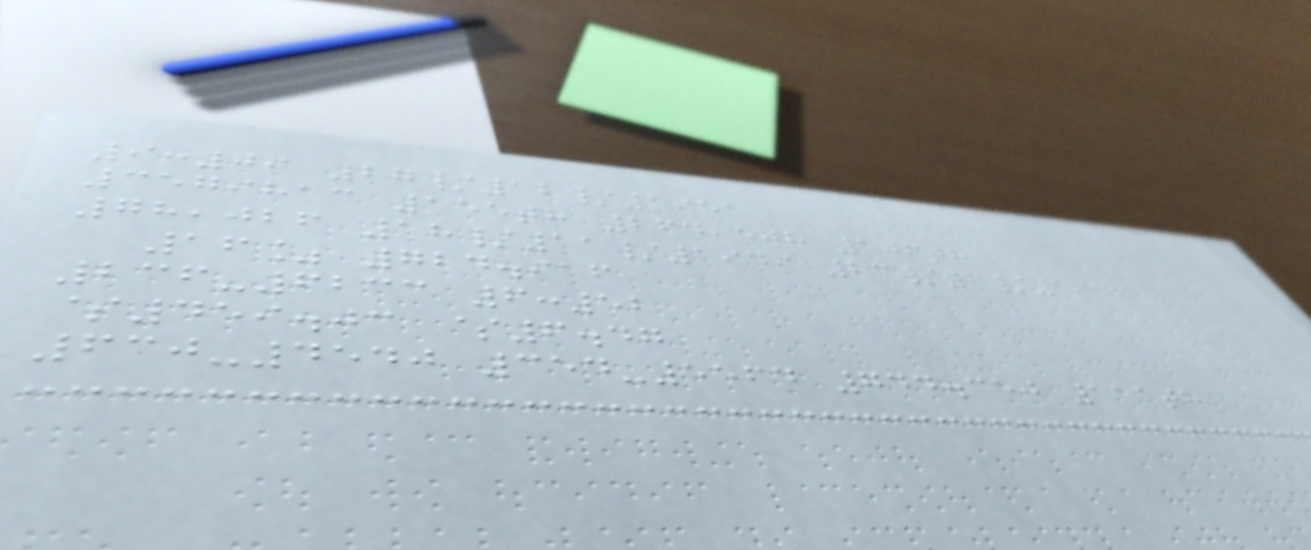9:09 27/12/1951
3579813 155th 264,508 106th
78,026 18/11/1949 23/6/1947
16% 724.916
236-6233 6:52
$459.03 $6.47
630-4540 354-5564 744.350 111th
